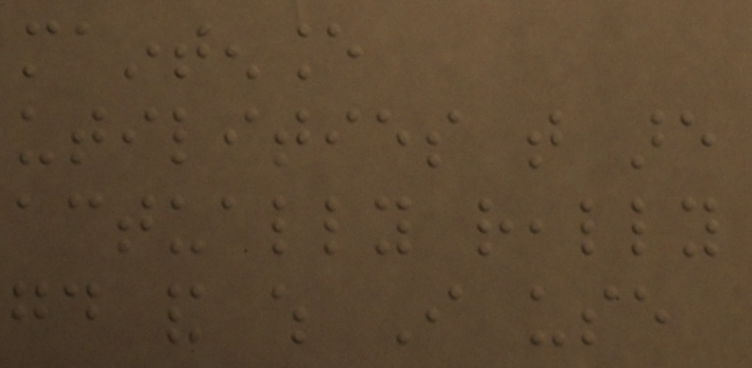maintenance
utilities that are
actually really
good and which I use
